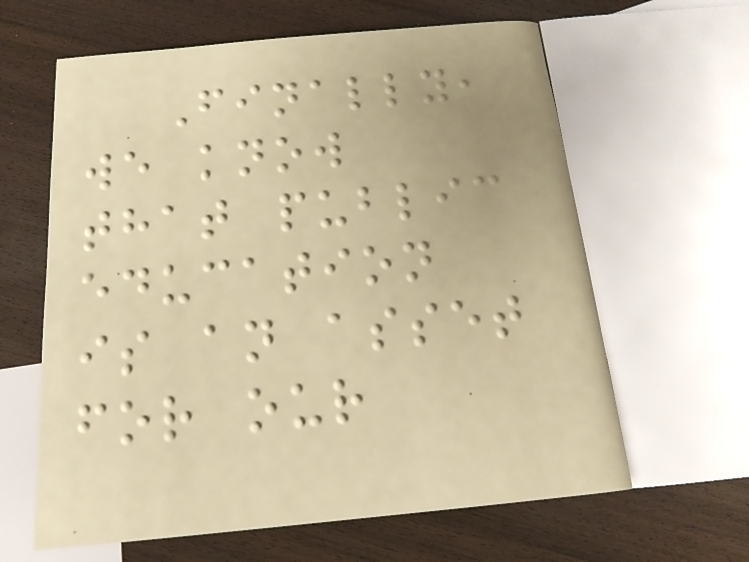Finally,
we know
that public
education
is an asset
for our
